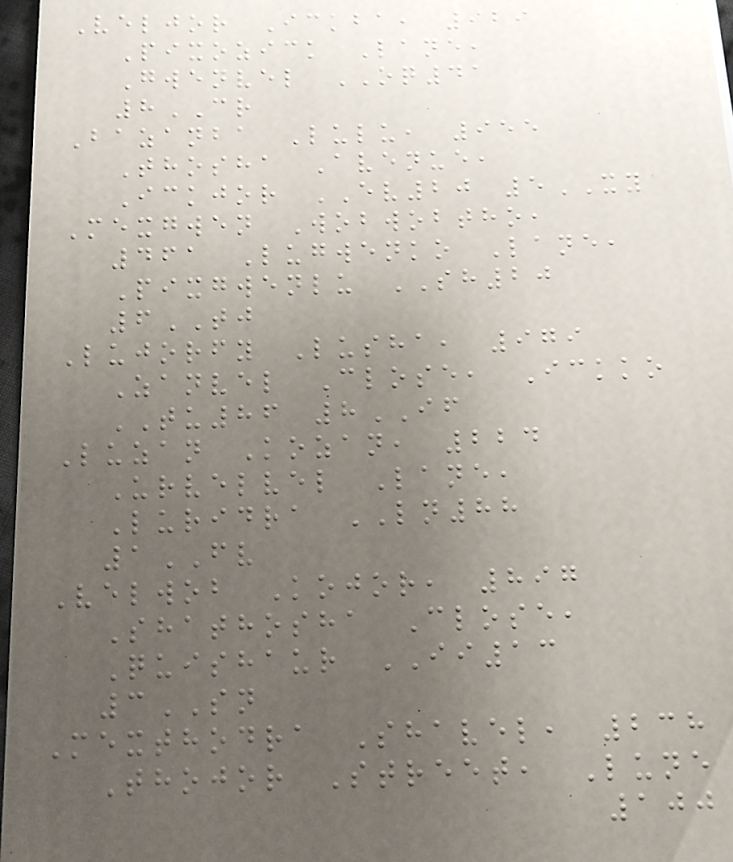Veljor Ickba, 929
Pixozick Lane,
Gwenvel OQ41
8CR
Bazanba Lulu, 955
Thosha Avenue,
Ickjor EV20 5XY
Mexgwen Wobwobtho,
461 Lugwenko Lane,
Pixgwenlu SH20
6TJ
Lujorfy Lusha, 979
Zanvel Close, Ickko
TU86 8IF
Luzan Kozan, 224
Urvelvel Lane,
Luridra LN88
1FV
Velwob Kojor, 897
Shathosha Close,
Quishaur II13
3SN
Mexthodra Shavel, 238
Thojor Street, Lune
100
